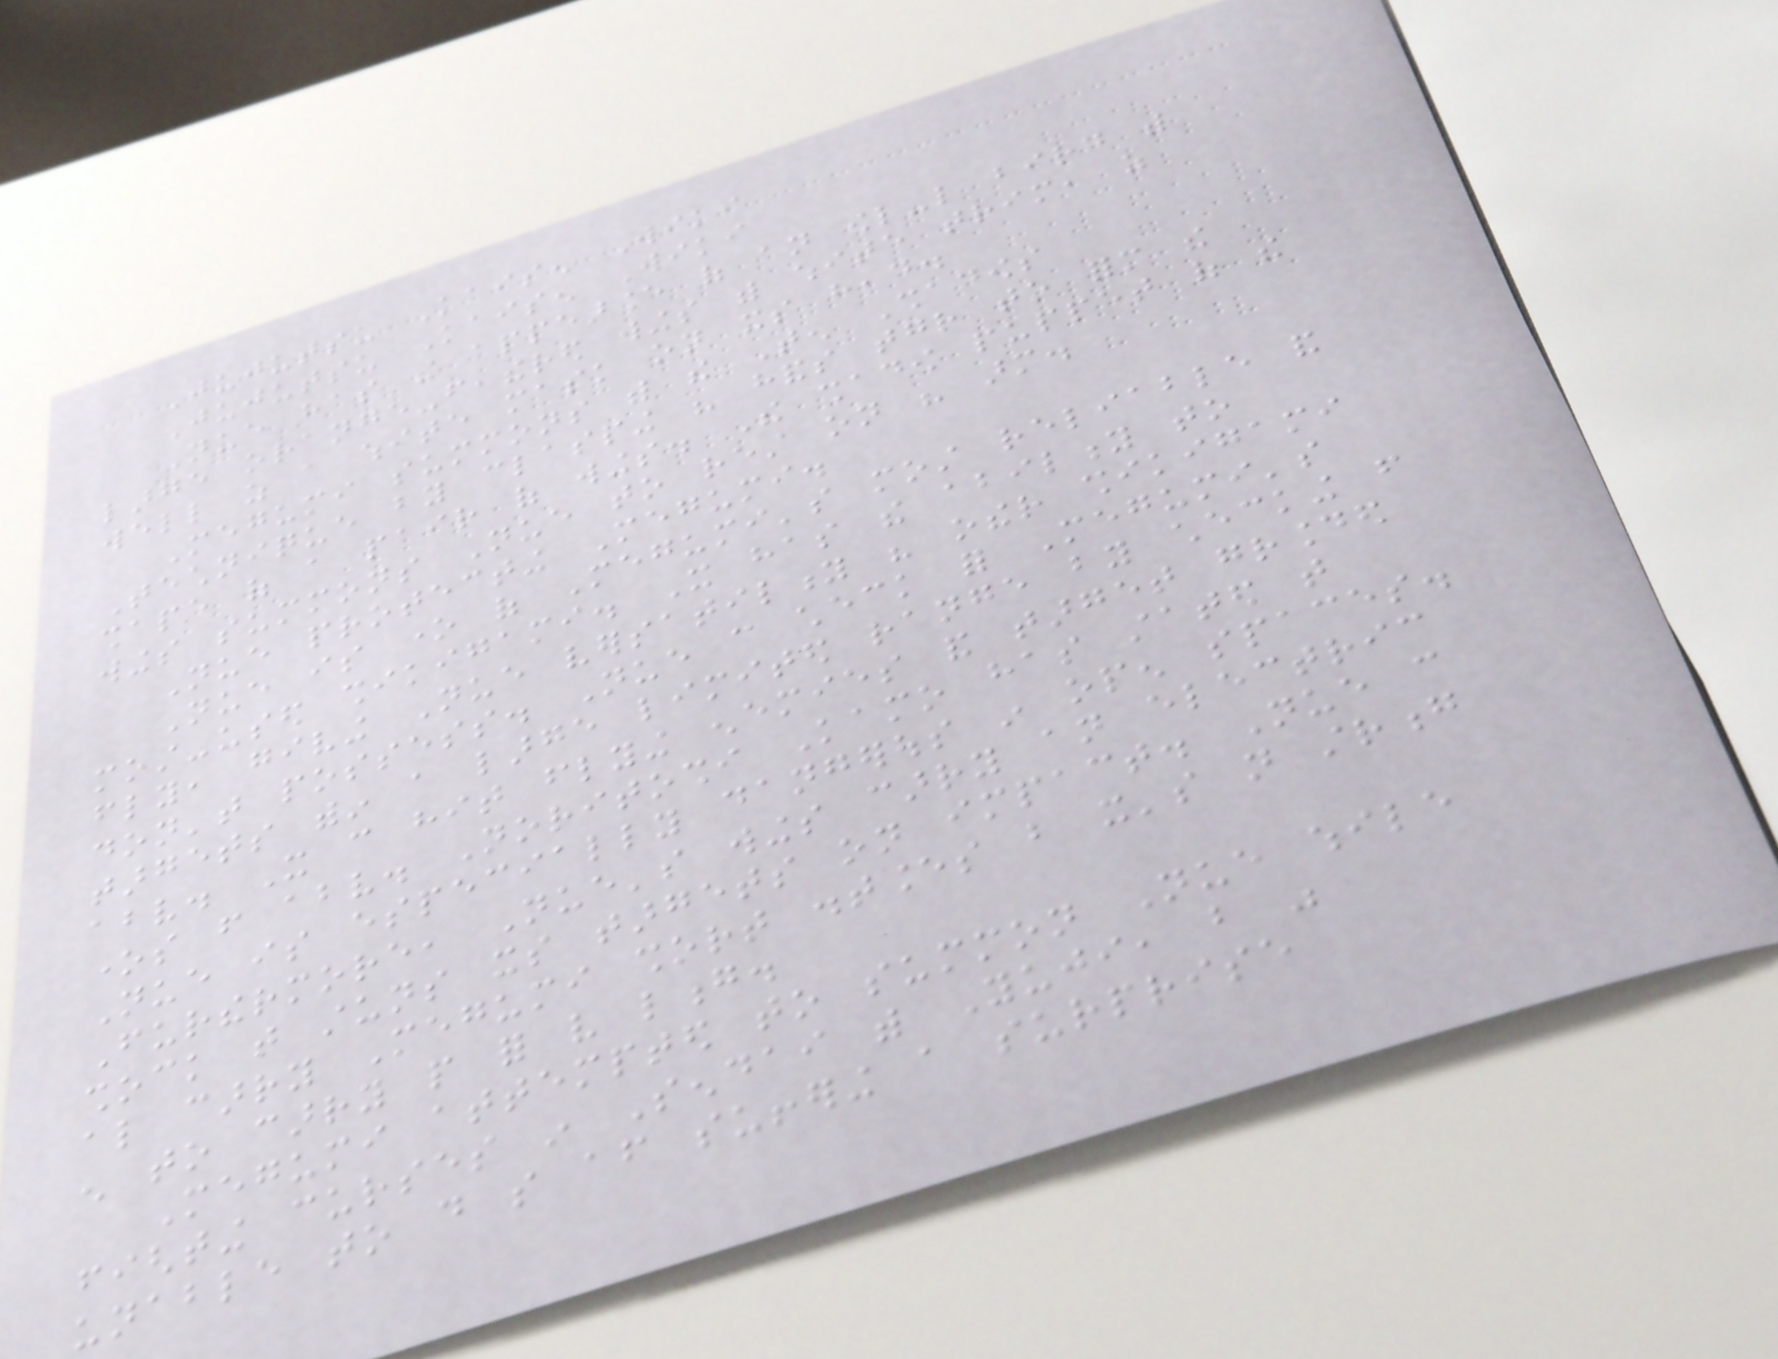Jujutsu Kaisen Wiki
Jujutsu Kaisen Wiki
Nue has the appearance of an owl-like bird with
large orange-feathered wings with white trim, as
well as a white mask on its head.
Megumi summons with the Ten Shadows
Technique by clasping his hands together to form the
shape of a pair of wings. The shadow puppet of the
wings summons Nue to rest on his arm.
Nue protecting Megumi.
Nue is one of Megumi's most reliable and
most-used shikigami. It has the ability to
fly, giving Nue versatility his other shikigami
don't possess. Nue can check for Megumi's
targets within a large limited range by checking from
above. It can hit flying enemies and target grounded
ones from above. Noritoshi Kamo has stated that
Nue is especially dangerous in open spaces.
Furthermore, Nue's wings carry an electric
shock that stuns its targets on impact. Nue can
also carry Megumi short distances but it's not strong
enough to carry people for very long.
Megumi attempted to summon Nue while
fighting curses in Sendai with Yuji, but was
unable to do so after suffering a surprise
